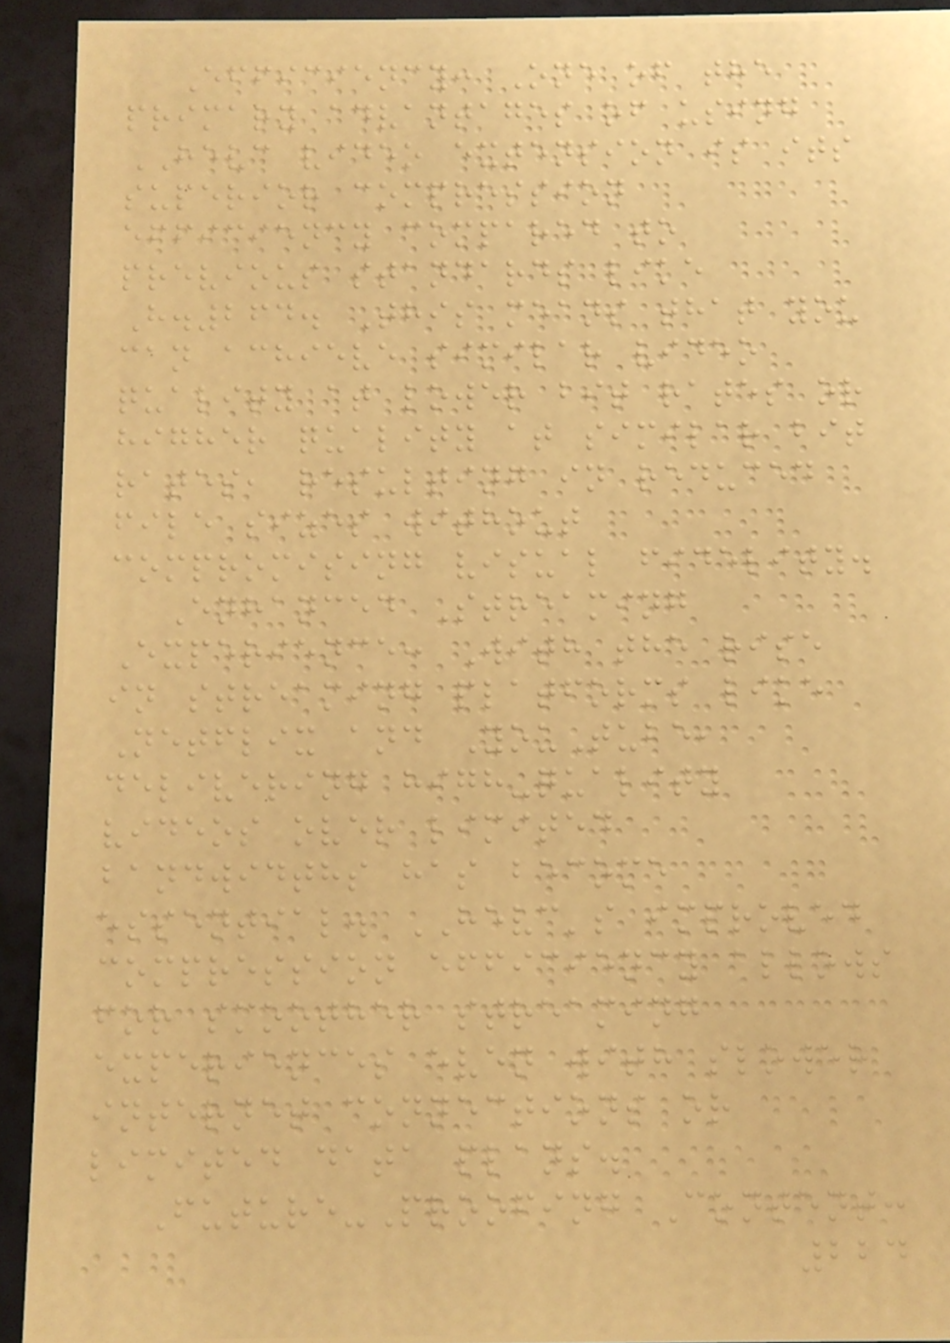Efficiency: One of the
primary advantages of using
HEVC video extension is its
superior compression
efficiency compared to
previous standards like
H.264. This means that you
can achieve similar video
quality at lower bit rates or
higher quality at similar bit
rates, resulting in reduced
file sizes without
compromising visual fidelity.
Enhanced Streaming
Experience: With the rise
in streaming platforms like
Netflix and YouTube,
delivering high-quality
videos over limited
bandwidths has become
essential. HEVC's improved
compression efficiency allows
for smoother streaming
experiences even with slower
internet connections or
limited data plans.
Future-Proofing Content:
224
